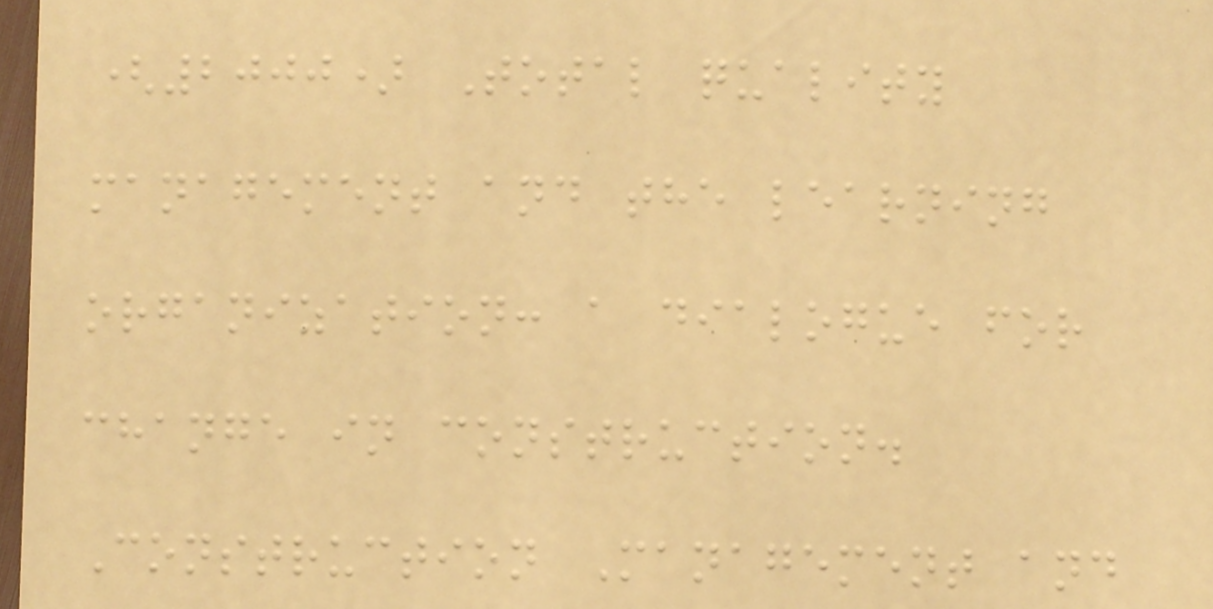(2000) Total quality
management and the learning
organization: a dialogue for
change in construction.
Construction Management and
